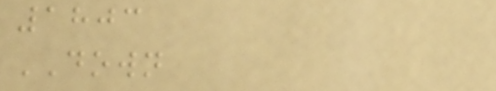1803
DOWN
